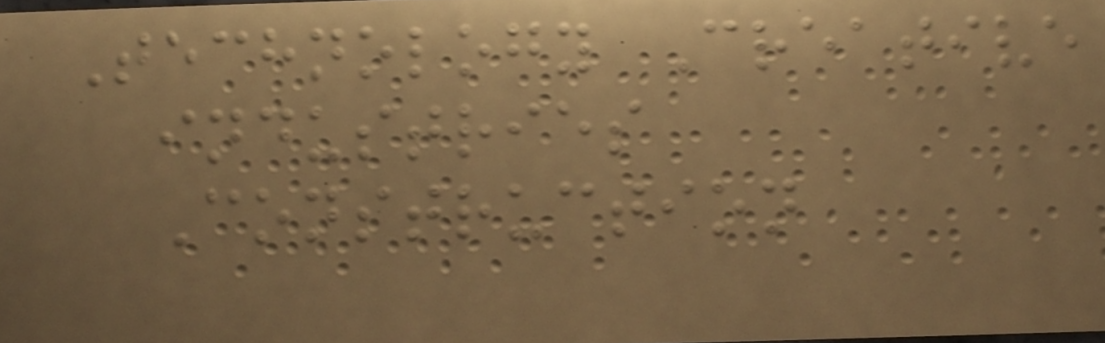Technology Creative
industries
Construction
